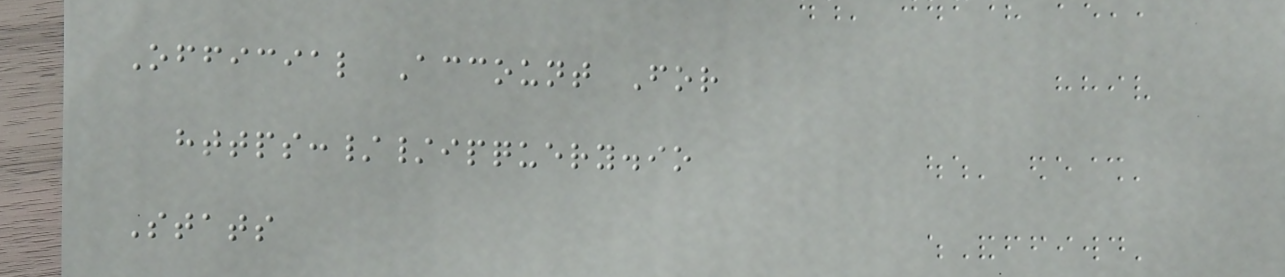Official Account For
https://ipquery.io
Stats
